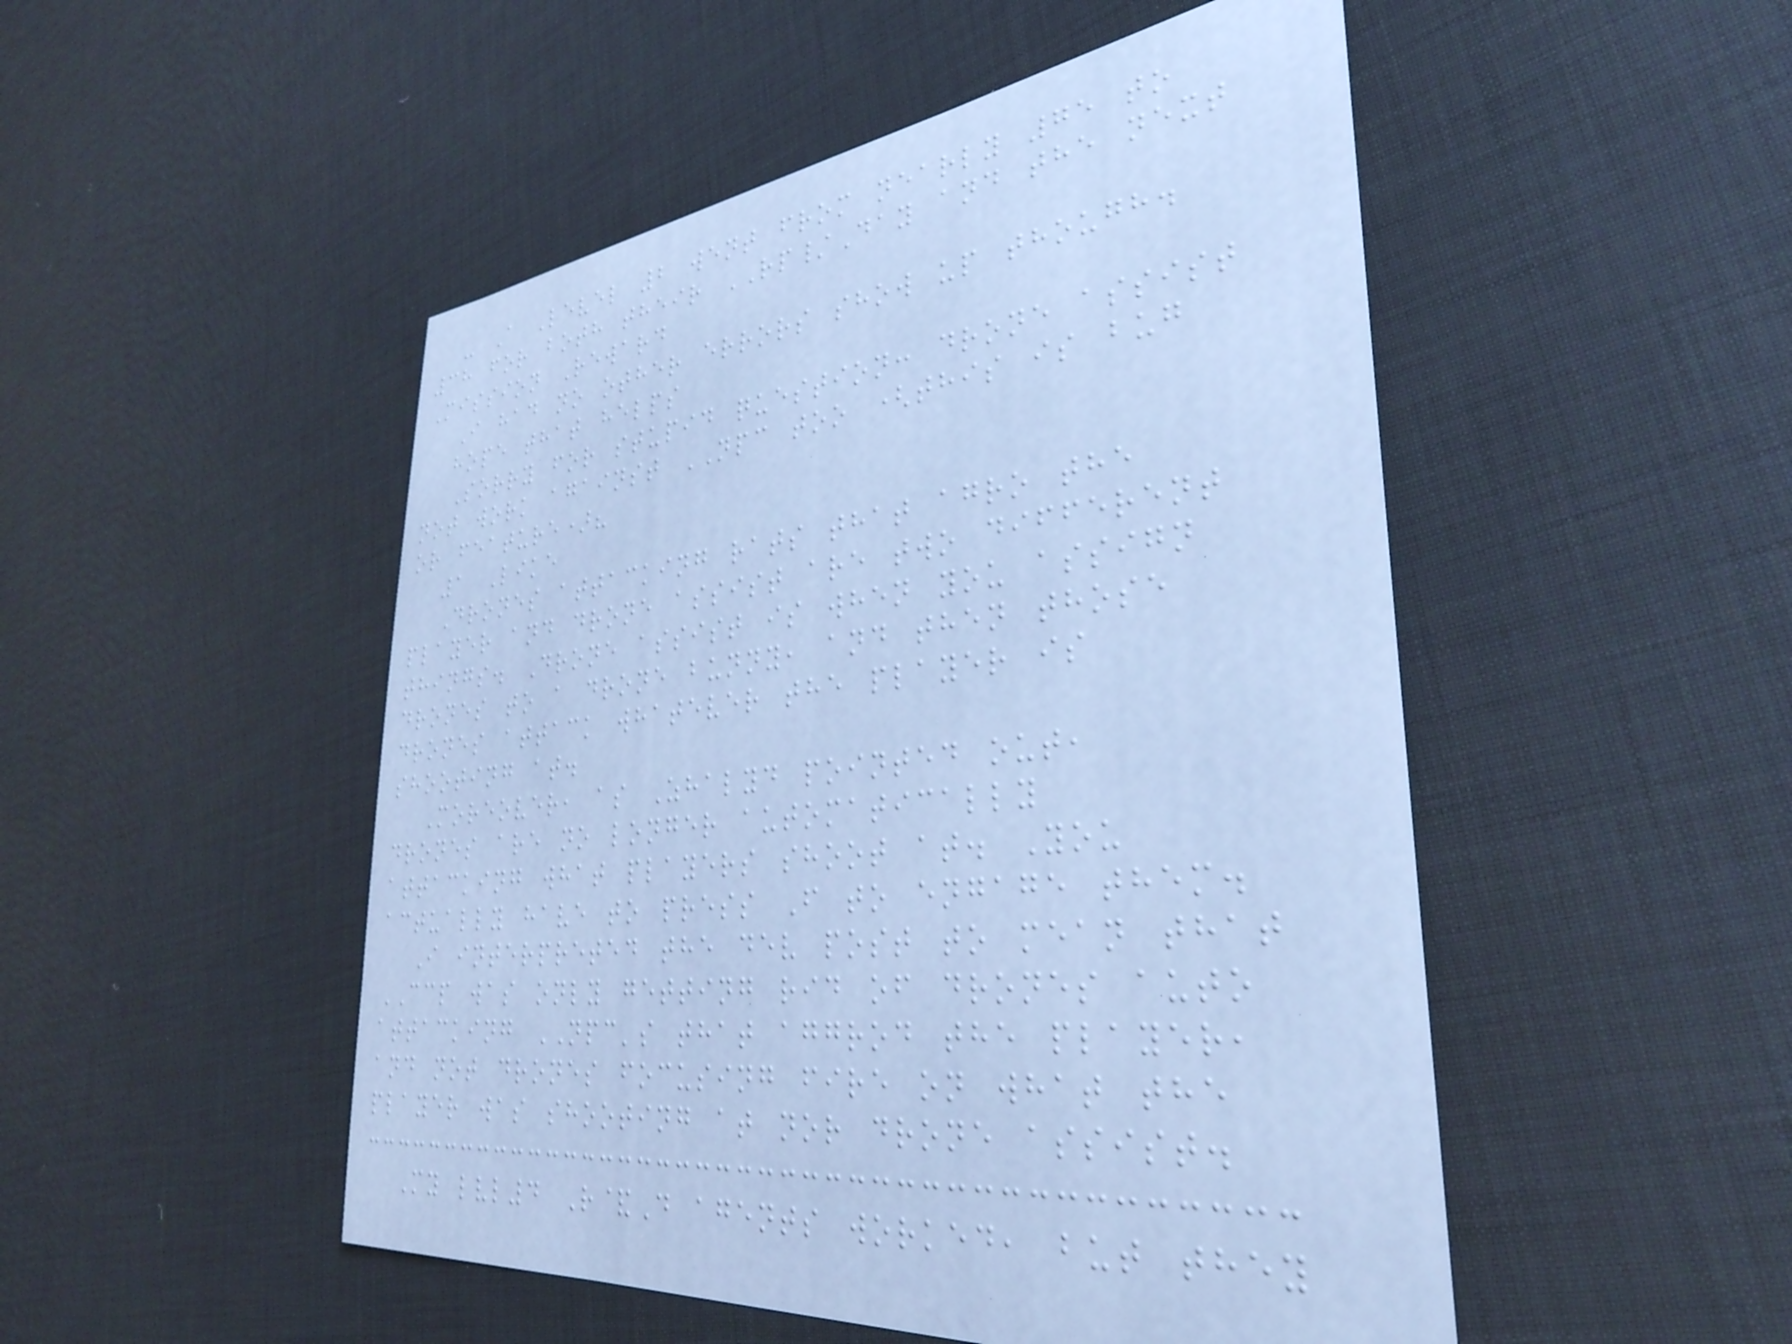- A Level 2 went from nearly 75 to
38 for both their RP/Day and the next
Mission Reward
I had no other errors show up though.
hope that helps
Sorry for stupid question: drone assist
not work against NPC too (this is bug
or feature)?
1 Like
Drones attacking rats that agro the
player and drone assist are two different
things. Drone assist is when you assign
drones to a drone bunny, and then those
drones attack whatever the player is
shooting at.
Moreover, as Zhalyd pointed out,
drones are no longer automatically
attacking what players shoot at. You
actually have to press F to engage them.
I interpreted the dev post to mean that
CCP was only getting rid of drones auto
attacking NPC's that aggrod the player,
and not drones focusing fire on what the
player was shooting at nor drone assist.
My lvl4 R&D agents worked, but they
